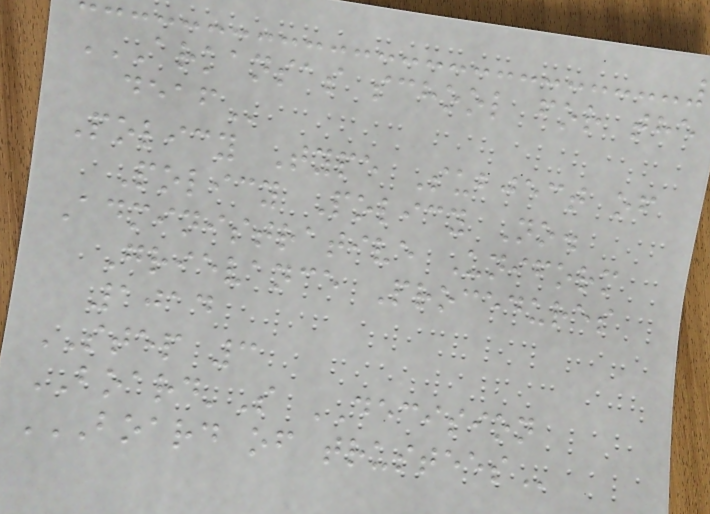ARKANSAS SCHOOL FOR THE
DEAF
Policy Type Subject of
Policy Policy No.
Administrative Uniform
Grievance Procedures
1014
STEP 3
BOARD'S DECISION
BOARD OF TRUSTEES
